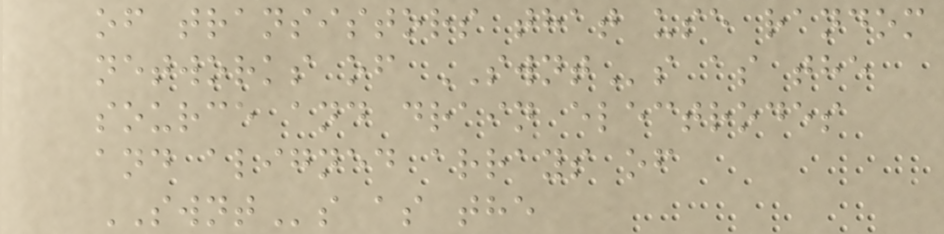of transistors that use random
networks of SWNTs as the
source and drain electrodes
and aligned arrays of
SWNTs as the
